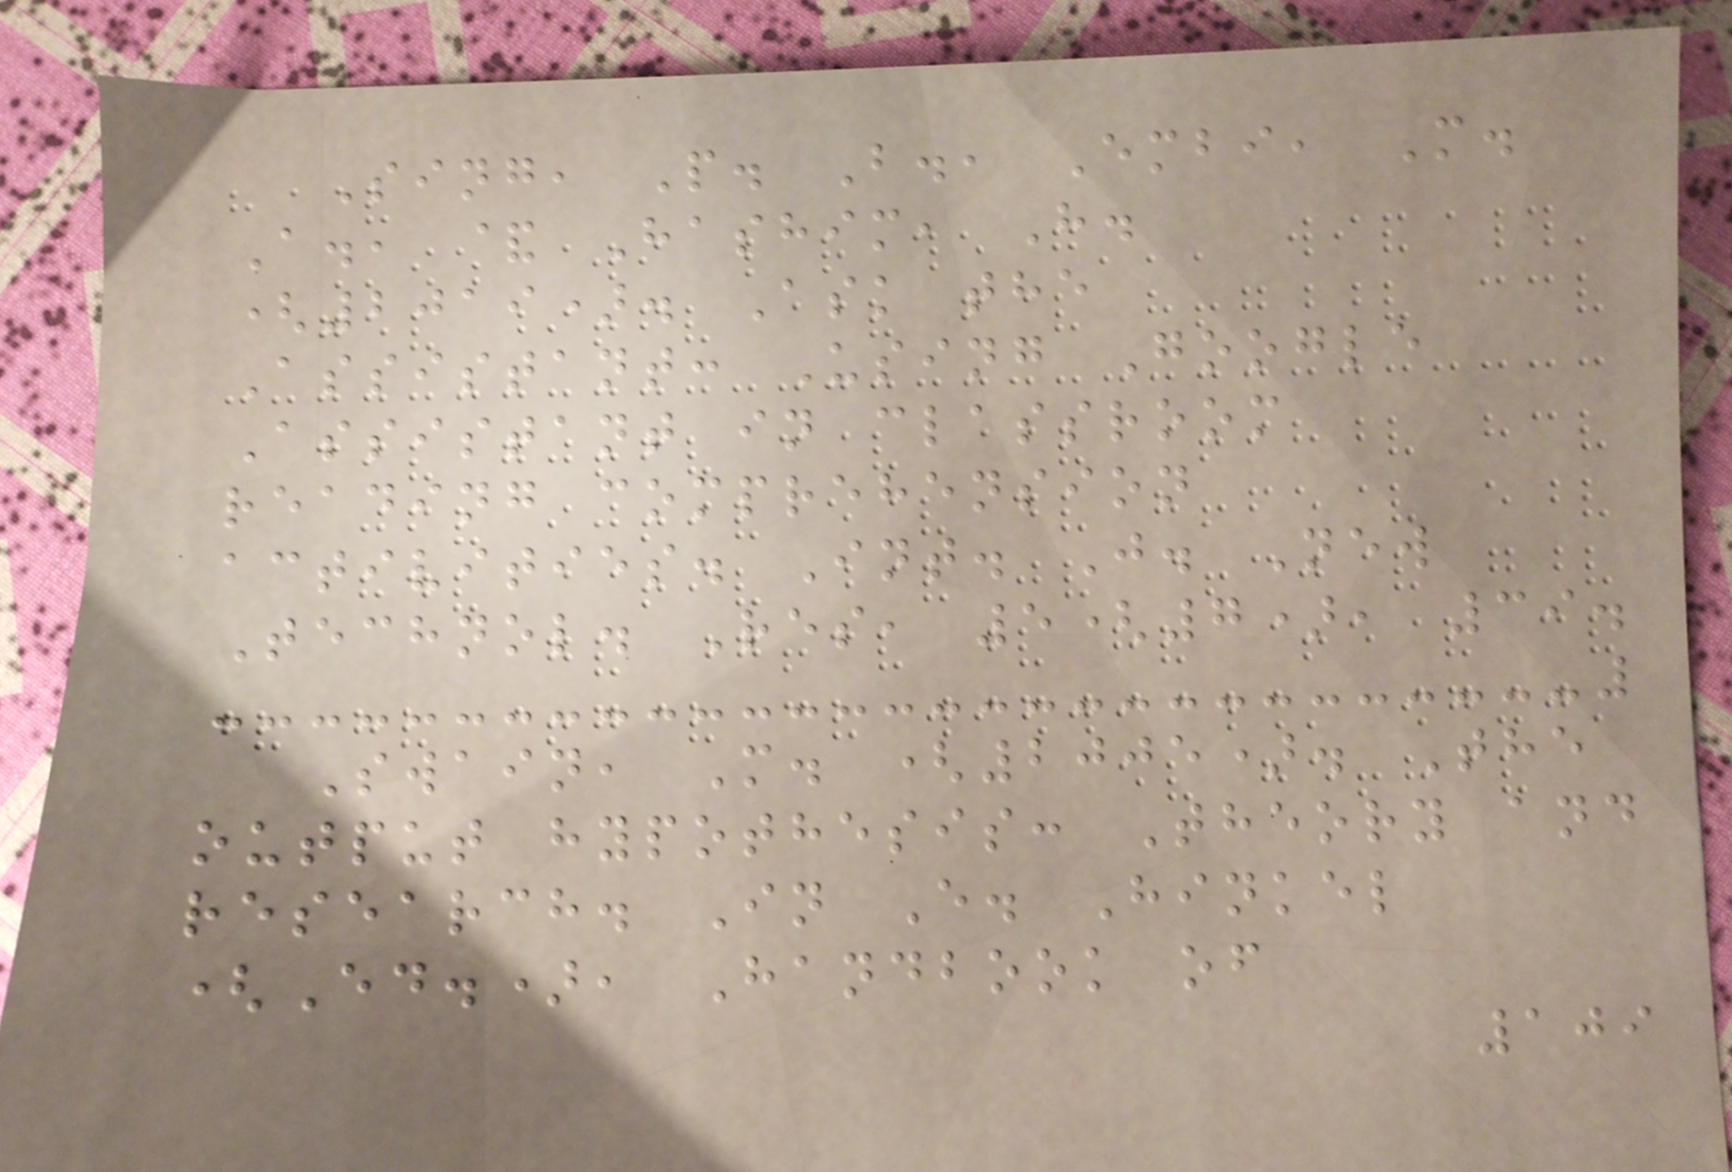Sing, P. B., Embi, M.
A., & Hashim, H.
(2019). Ask the
Assistant: Using Google
Assistant in classroom
reading comprehension
activities. Int. J. New
Technol. Res, 5(7), 39.
Swain, M. (2005). The
output hypothesis: Theory and
research. In E. Hinkel
(Ed.), Handbook of
109
